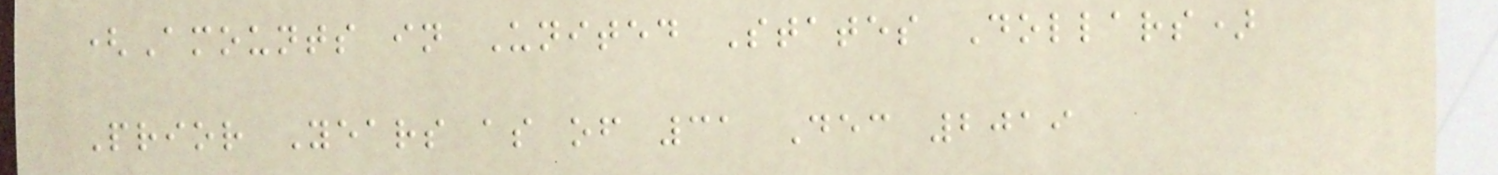(Amounts in United States Dollars)
Prior Years as of 31 Dec 2019
